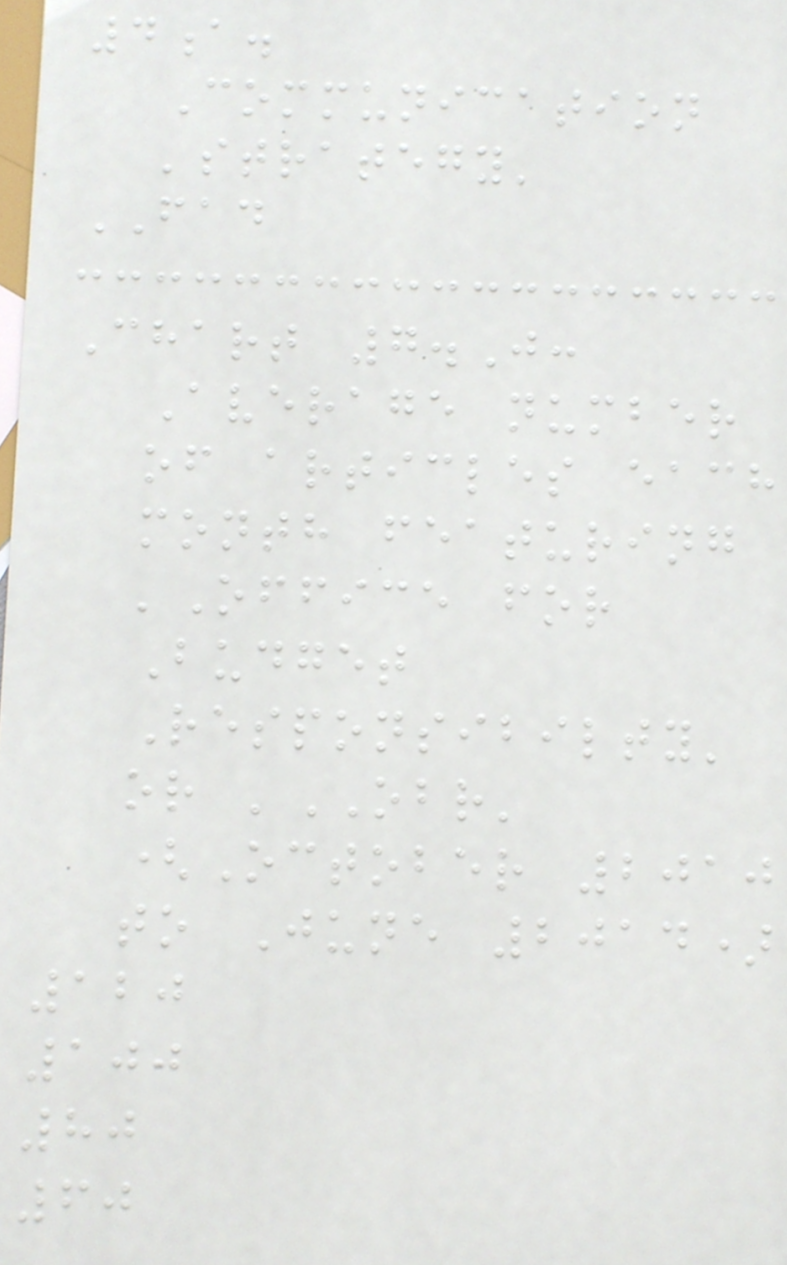4a.
Communication
'strategy'
FAD
Chart 7.J:
Average number
of articles each
month featuring
'Office for
Budget
Responsibilty'
or 'OBR'
(October 2010
to June 2014)
120
100
80
60
